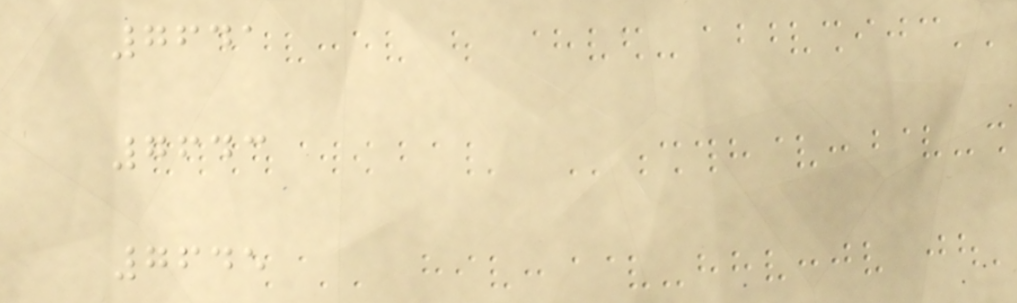7641
7643
7645
